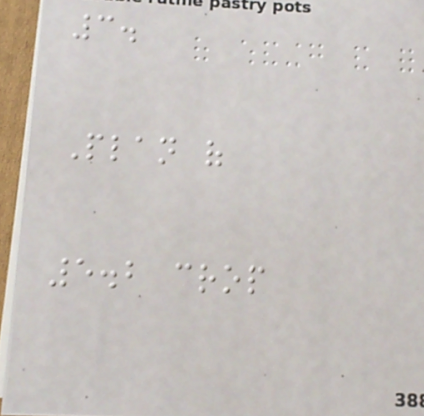3.
Plan of
5.2 crop
